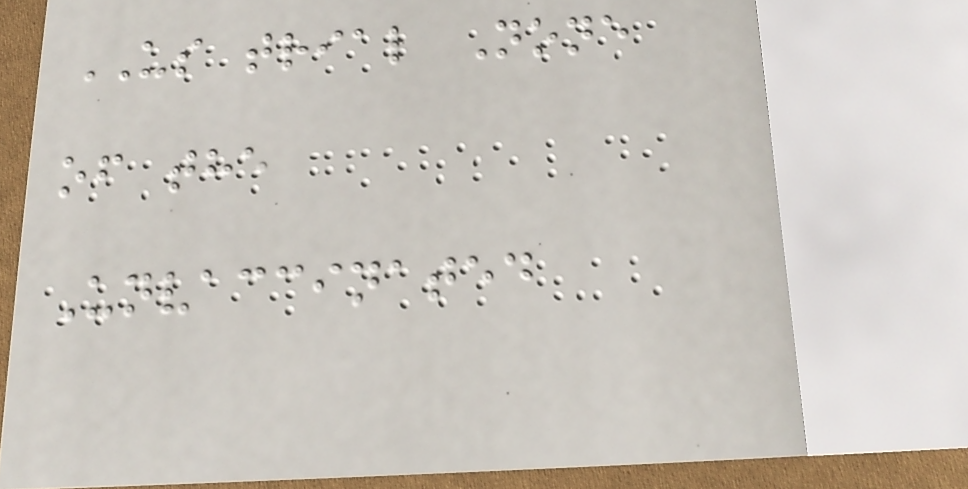US trial None
of the
Unvaccinated
